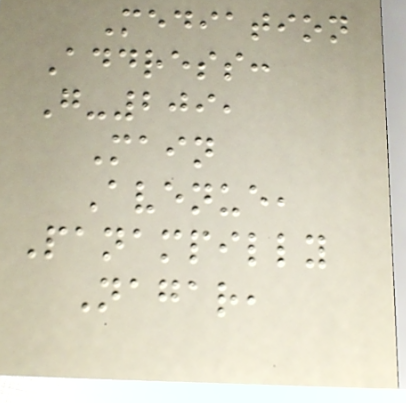Mediation
Address:
G-209,
Main
Avenue,
Panampilly
Nagar,
